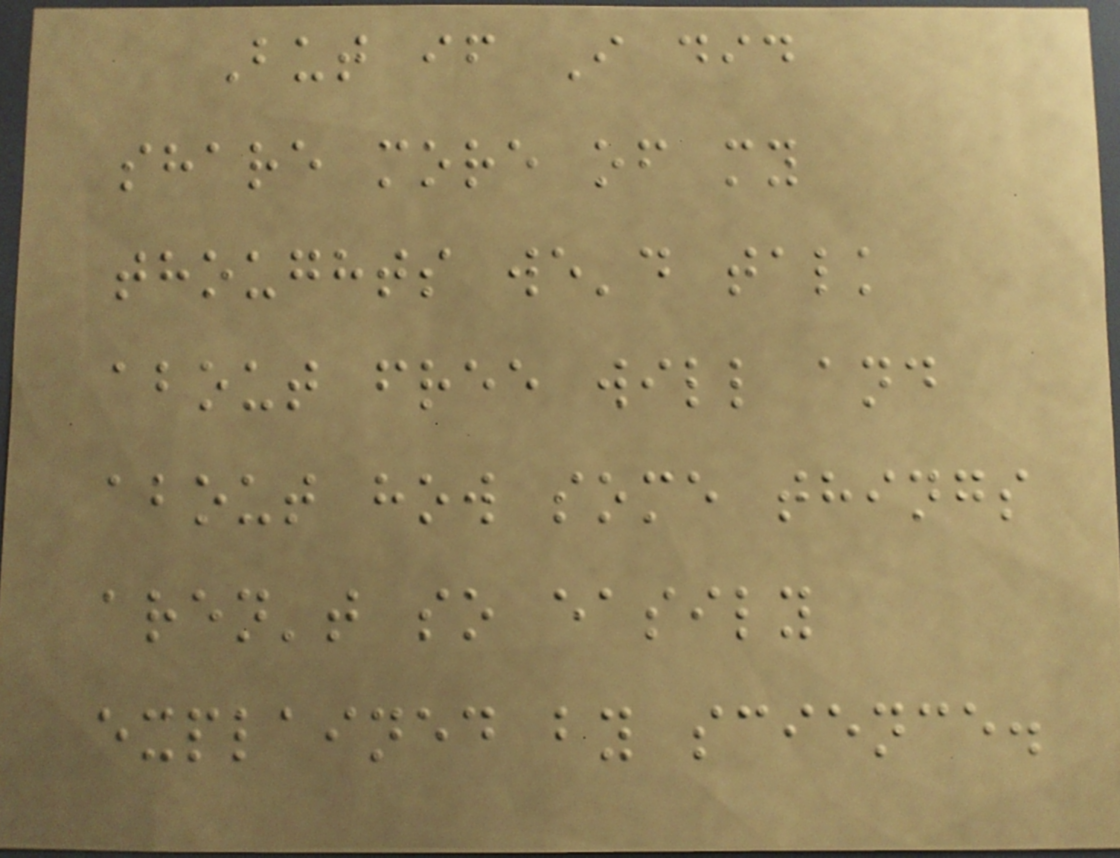But if I did
share more of my
thoughts we'd talk
about free will and
about how some things
aren't so easily
explained by science.
